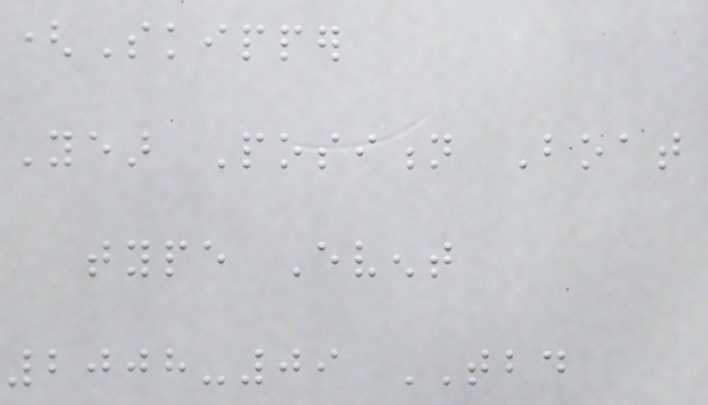(Skipper
Year Position Boat
type Event
2008-09 TBD
